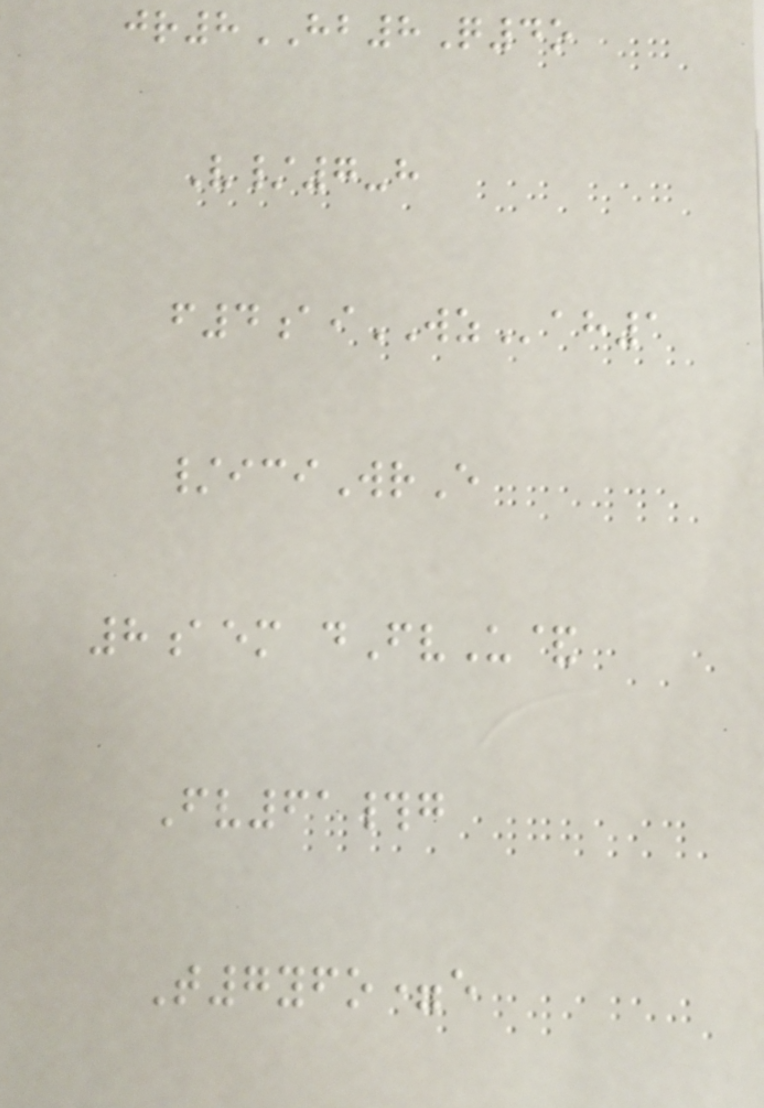jr8HB8Q4o
V/7-h
f4aiWZah1
/iciWrE
8aem dFvU&
Fv61#g
T7yfo=e
